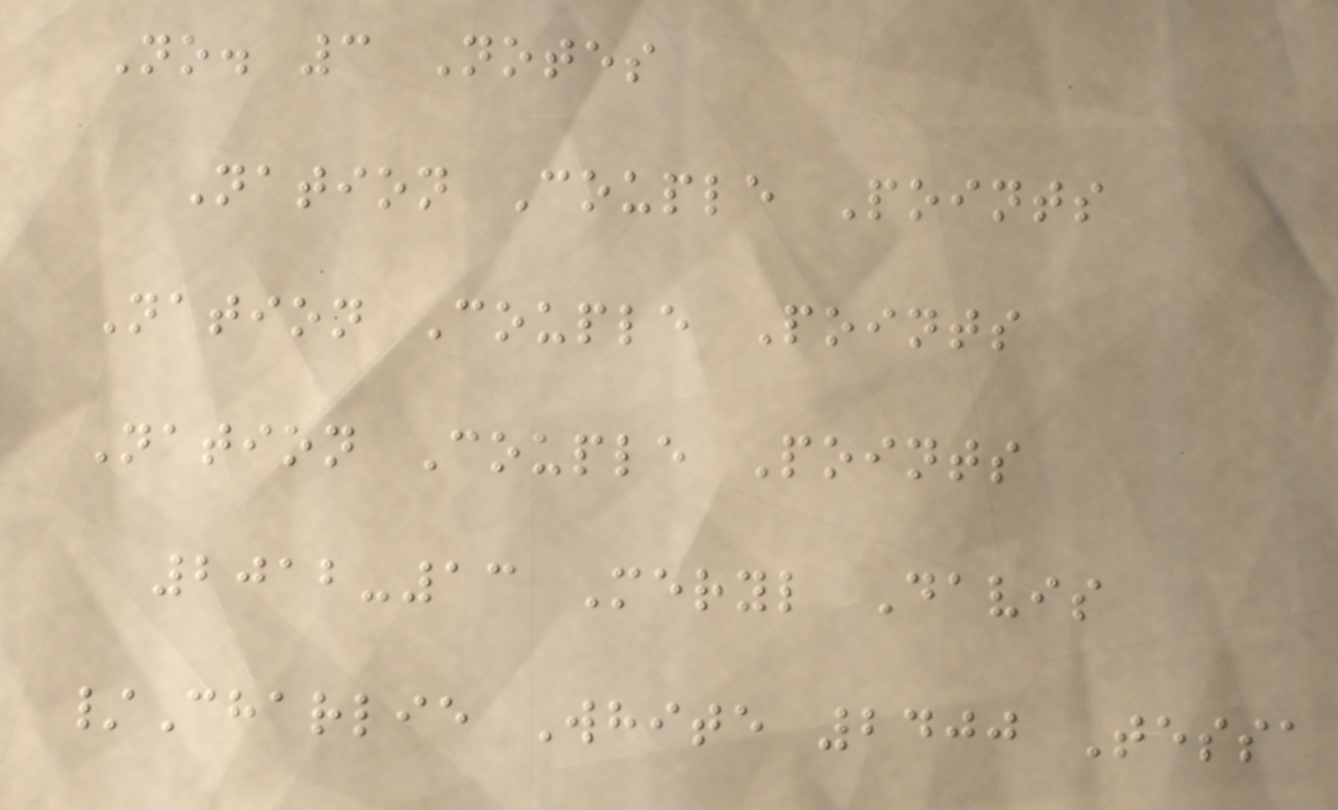No. 3 Notes
Nation Couple Points
Nation Couple Points
Nation Couple Points
2012-13 Meryl Davis
/Charlie White 2400 Tessa
